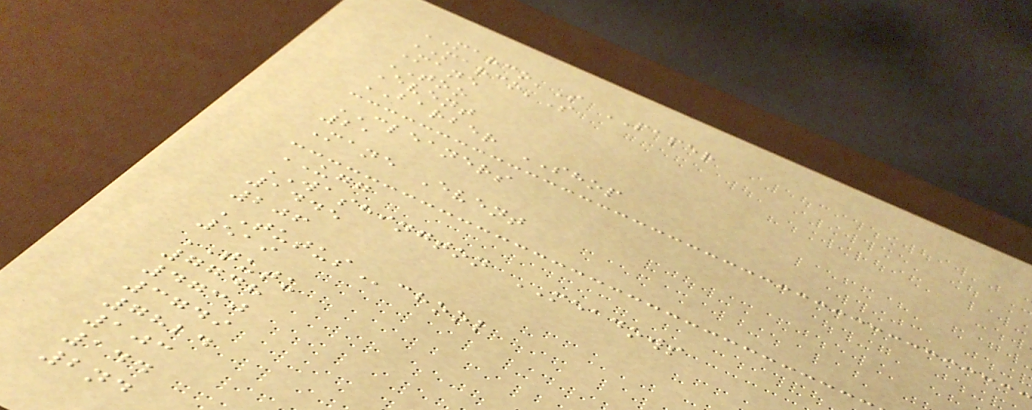MARCO'S PAPER
MARCO'S
Mane
TOO
Event
BARBER SHOP
CLEANERS
21
Mane Event
UGG
WASHINGTON MEADOWS
1445
206
TUTUSchool
519
TUTU
7748
4730
3749
7824
103
144
2nd
